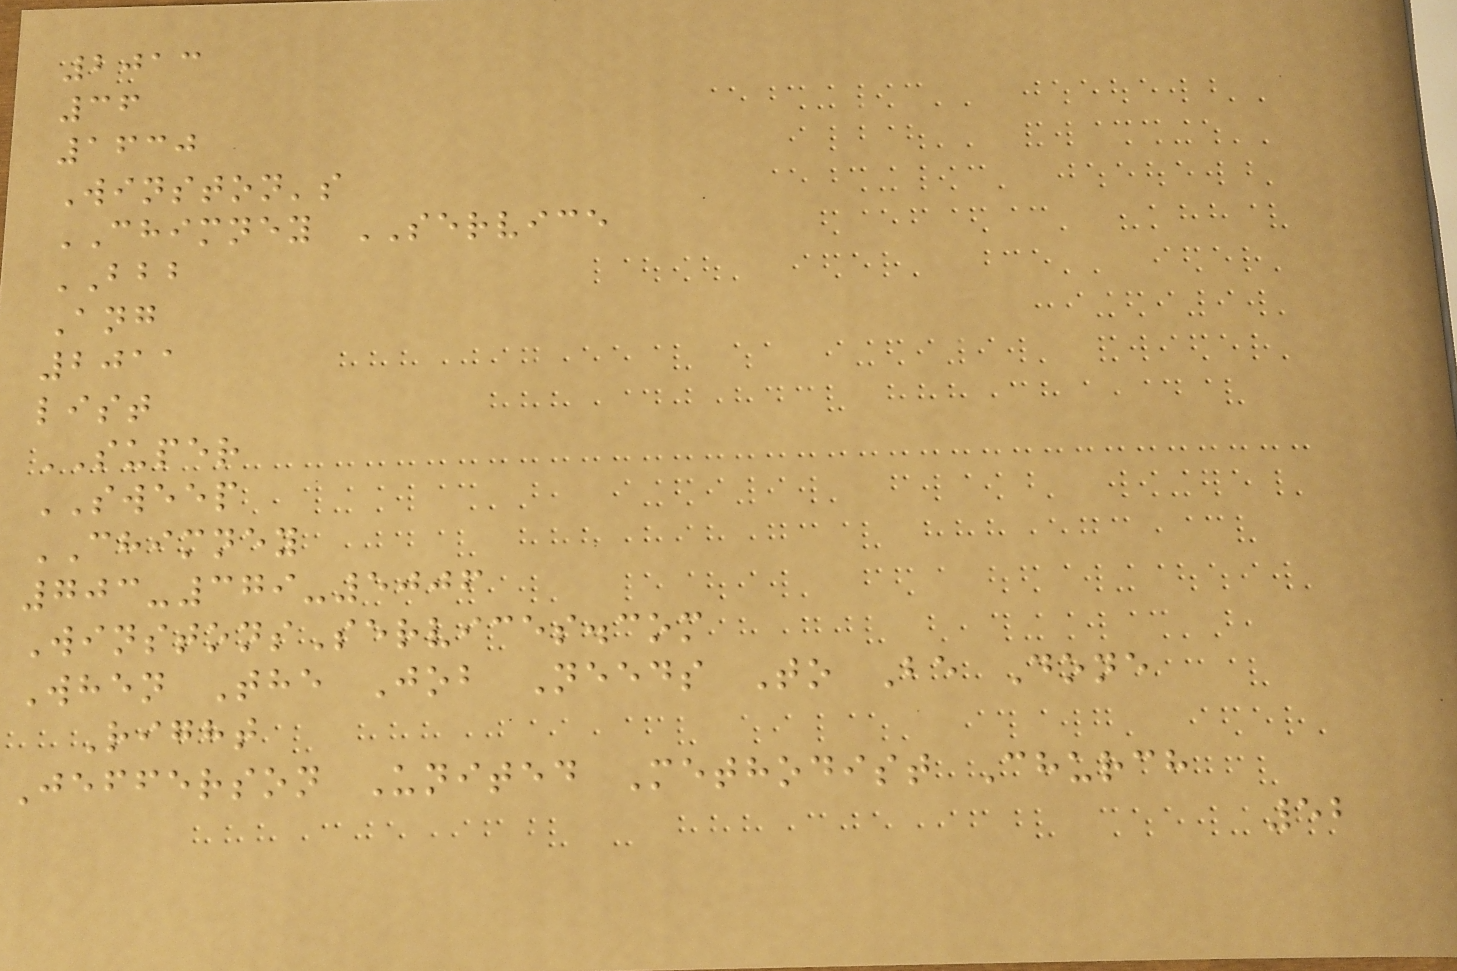2013
36
1630
Winston's
CHIMNEY SERVICE
BBB
Ang
2011
list
SUPER
SWEEP
CHIMNEY
703-379-5006
WinstonsServices.com
When The Job Needs To Be Done
Right
Jefferson United Methodist Church
52
